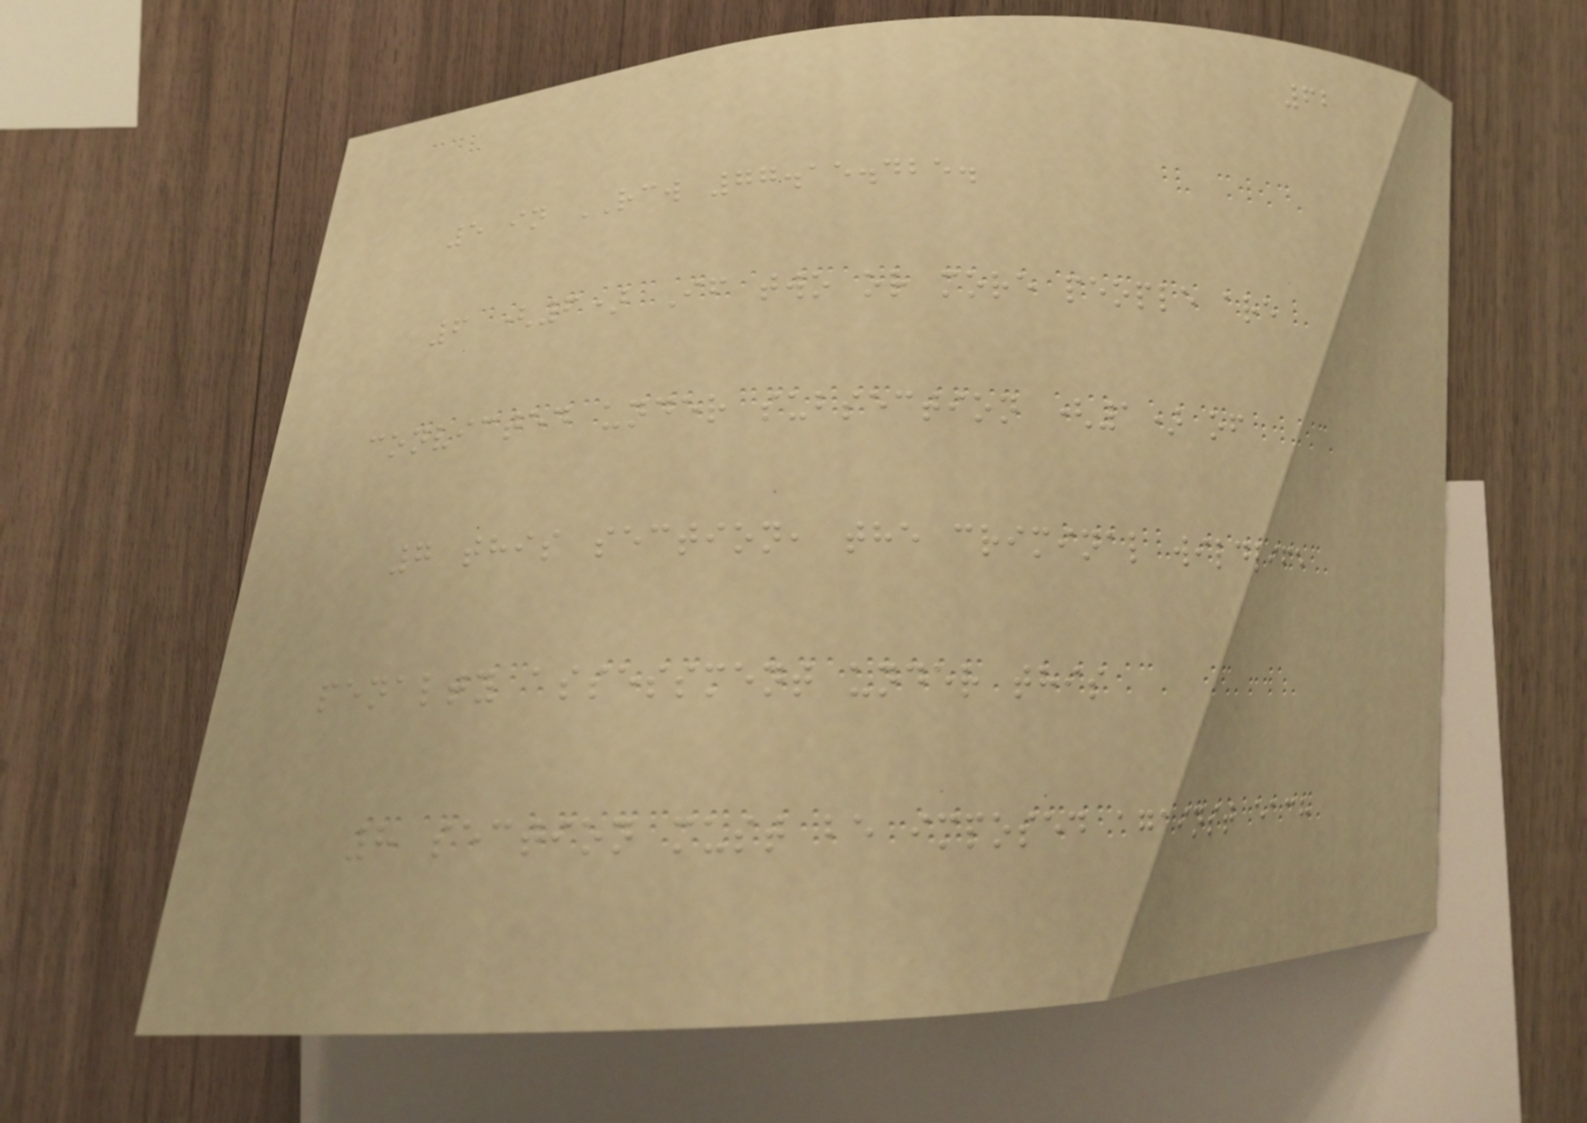62
5 in RCW 77.15.425.
6 (6) If two or more people are
convicted under subsection (1) of
7 this section, the criminal wildlife
penalty assessment under this
8 section must be imposed against each
